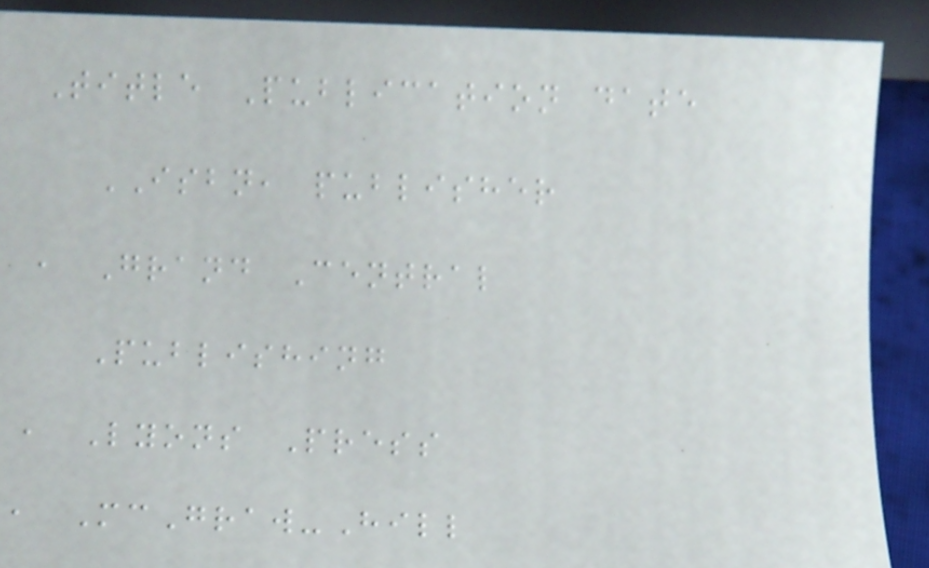Title Publication date
ISBN, publisher
, Grand Central
Publishing
, Lyons Press
, McGraw-Hill
